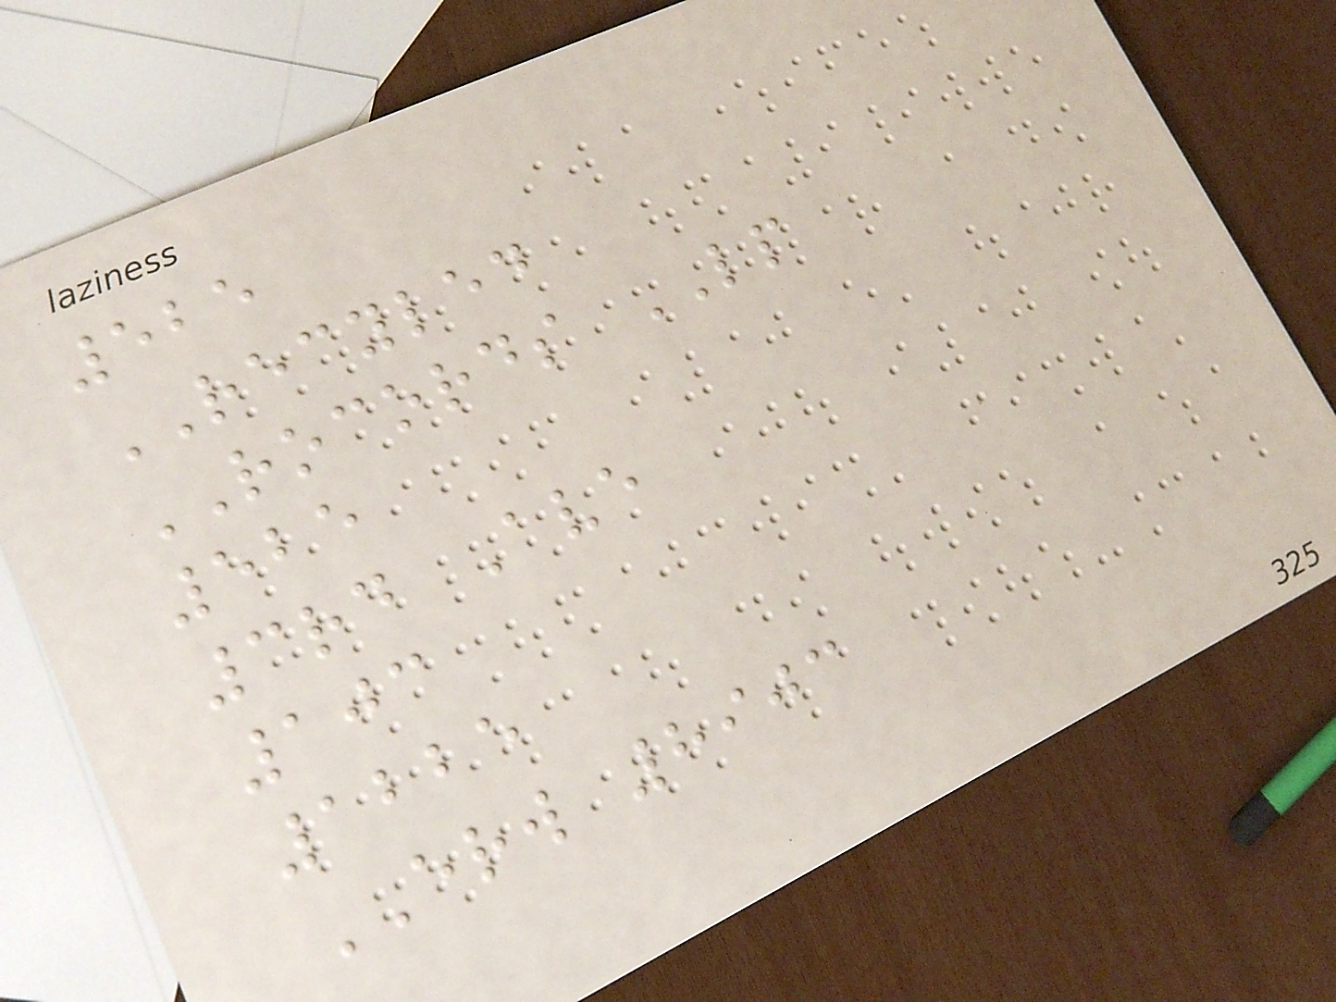525
RECYLED
ROCORDS LP
525
3rd Ave
103
1225
ERW 8903
